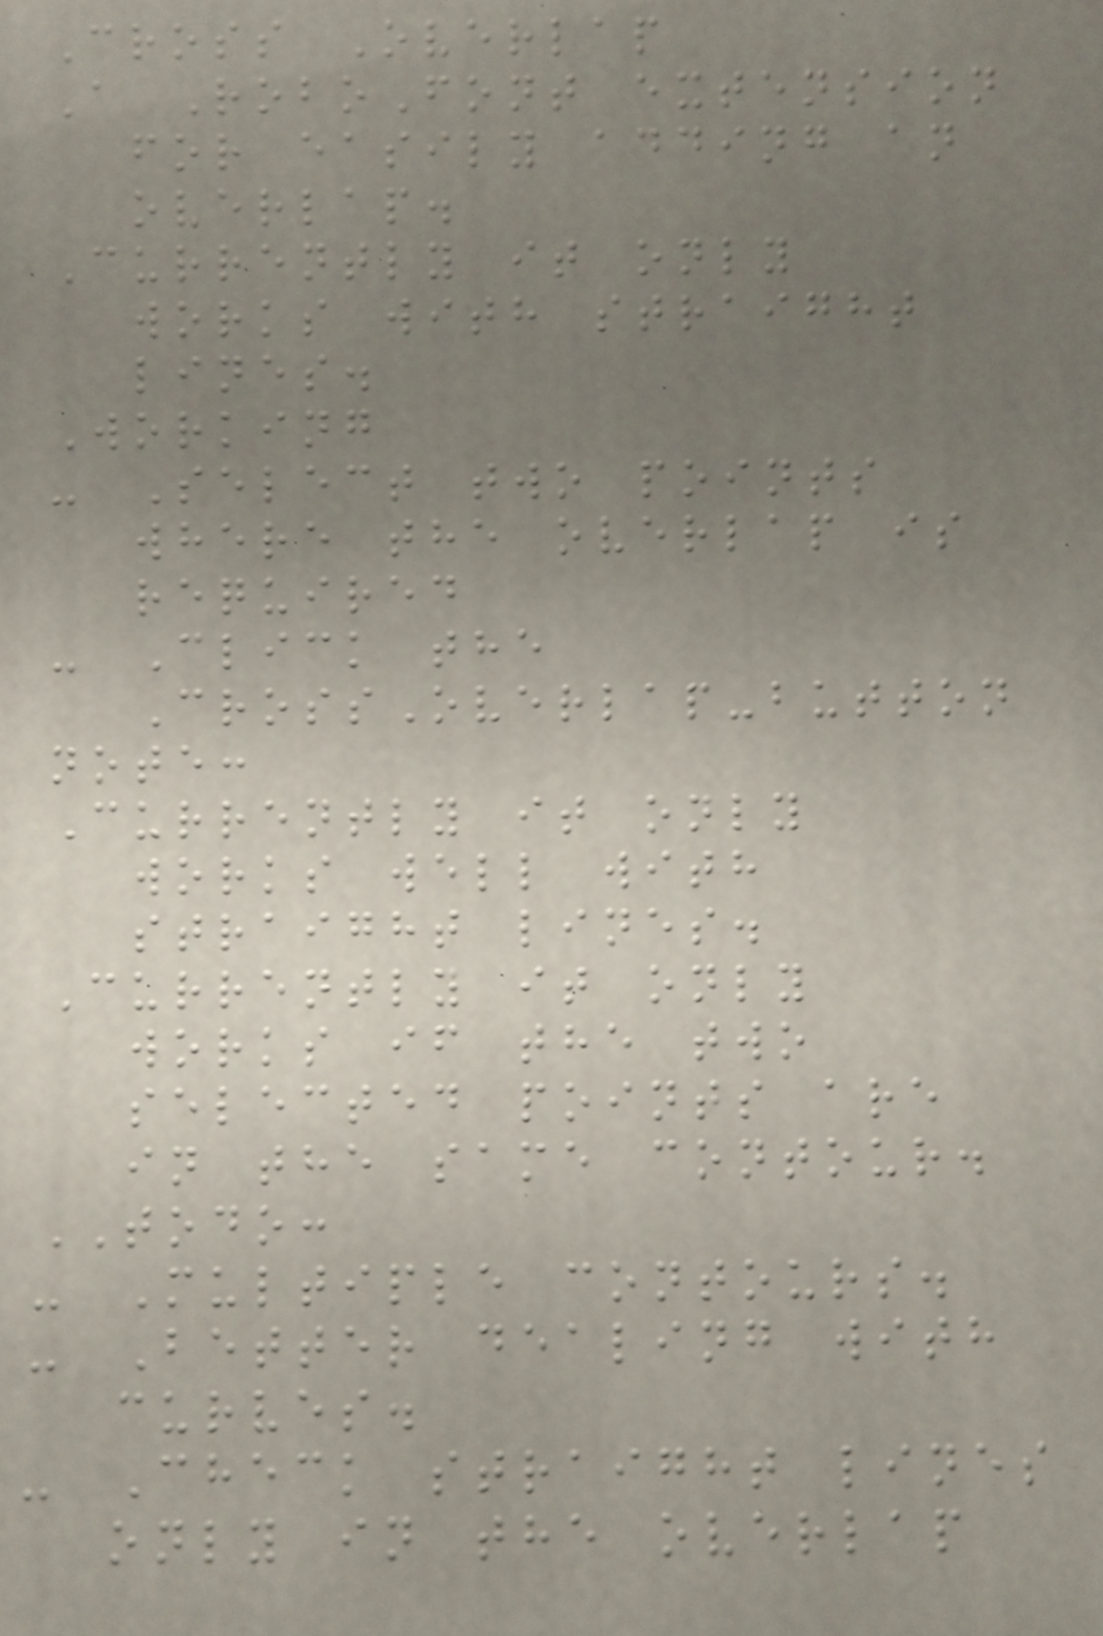Cross Overlap
A RoboFont extension
for easily adding an
overlap.
Currently it only
works with straight
lines.
Working
- Select two points
where the overlap is
required
- Click the
CrossOverlap-button
note:
Currently it only
works well with
straight lines.
Currently it only
works if the two
selected points are
in the same contour.
TODO:
- Multiple contours.
- Better dealing with
curves.
- Check straight lines
only in the overlap
